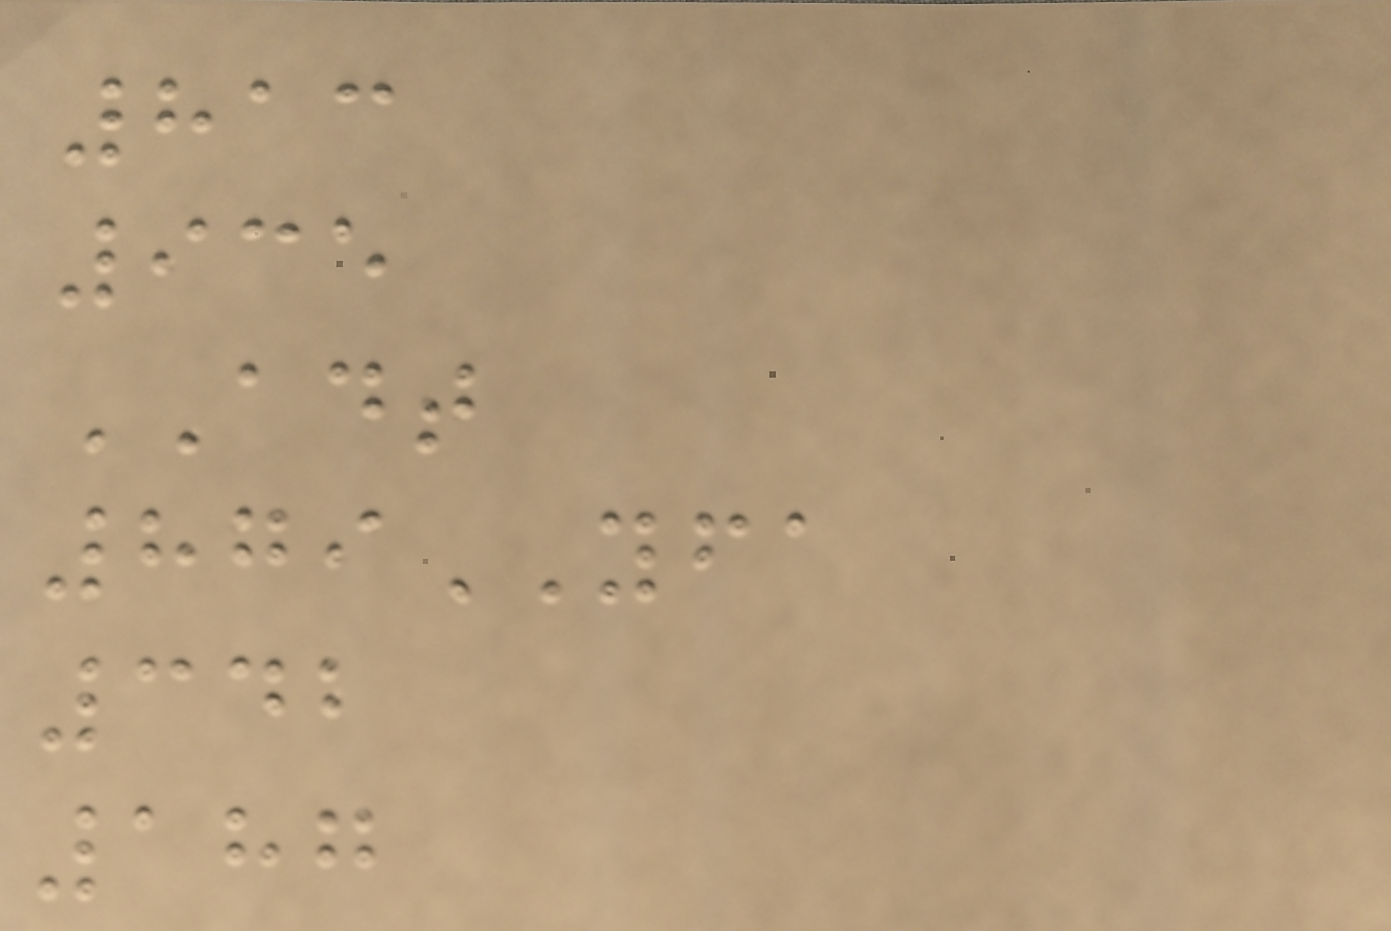813
935
ADT
879YFA
342
187
